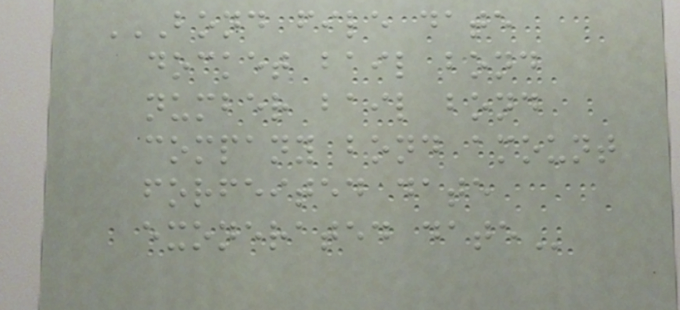BOND FILE DATE
DOCKET BAIL BOND
NUMBER BAIL BOND
COMPANY BOND AMOUNT
FORFEITED DATE
EXONERATED DATE
